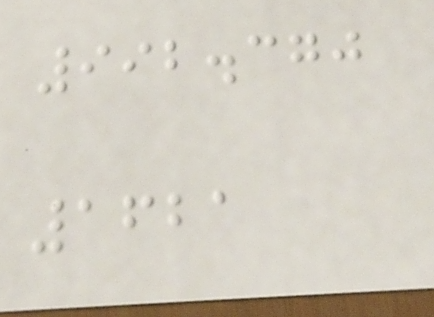992.370
1621
